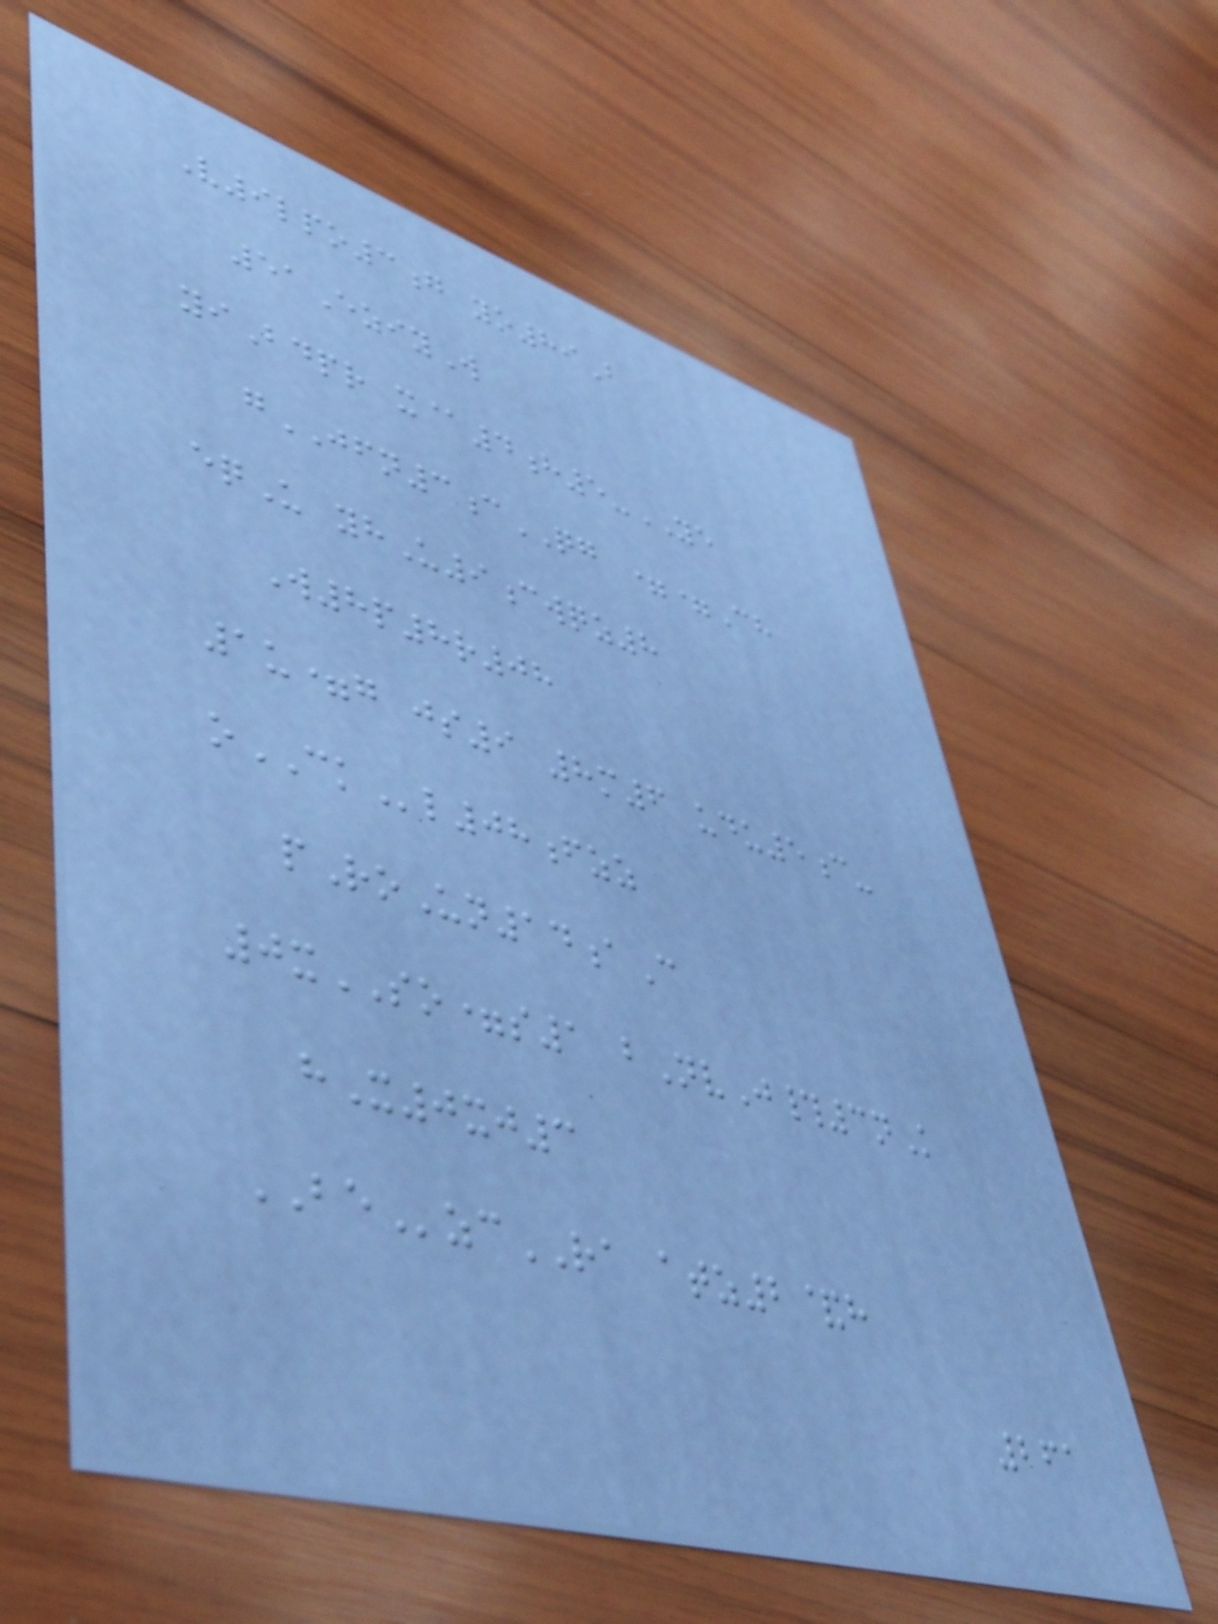V9lpo3g yo89B
51EziyW
yiBdpr x@4h5-YE
gJFN3cQG ==Ch
eqU yhU9cwqz8
W8p8r08
1u=g js9 8m6 udu5c-
oCKl08fzz
pRoUn14aC
0xSO=s1 bNvJ#3nK
hX0xj3
BEzcRA atz2&h
261
